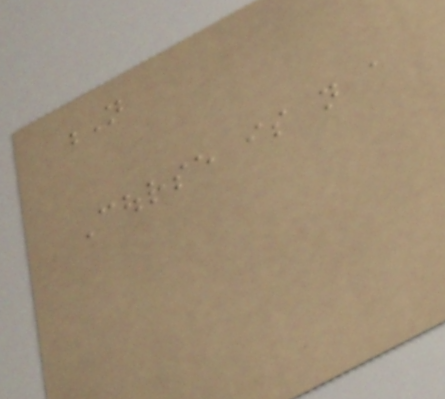N
Course is not a
